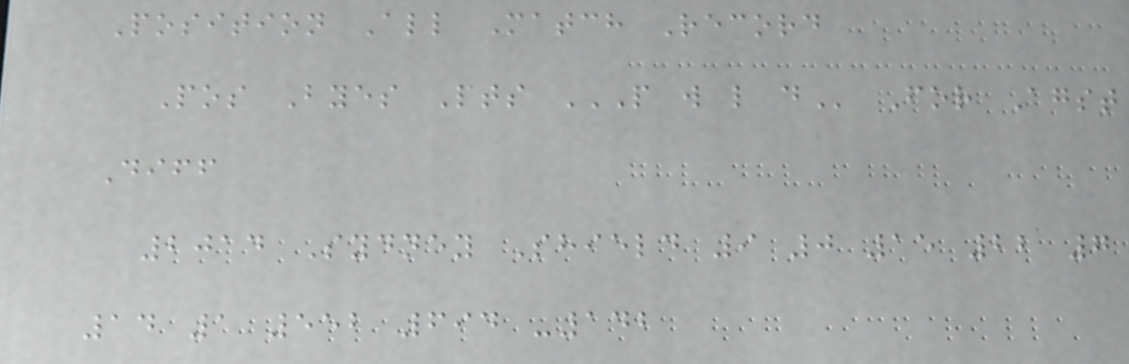Position All Match Record
Pos Byes Pts P W L D For Agst
Diff
2014 Sydney Shield 9 0 15 22 7
14 1 552 694 -142
